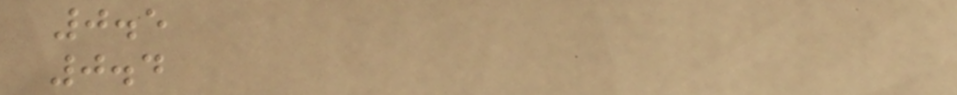0.5
0.4
